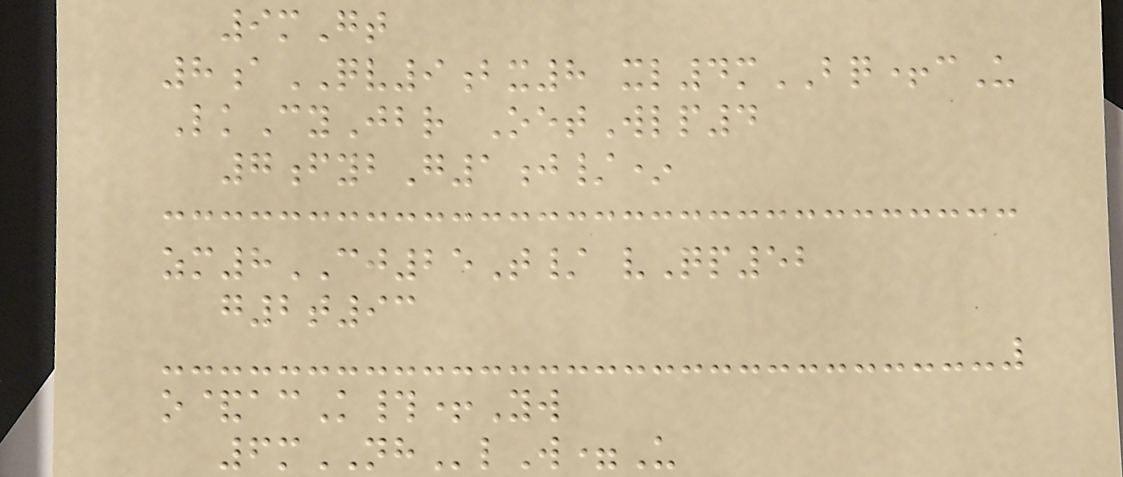9mGt
8aQV9bx8 xl4mBQ+cU
LkCyJbr OetWlp4
7fybG1j/*
zm8CJ25T/ vQp52
g2t93
o&acK#+Yw
6mNHlW=U
